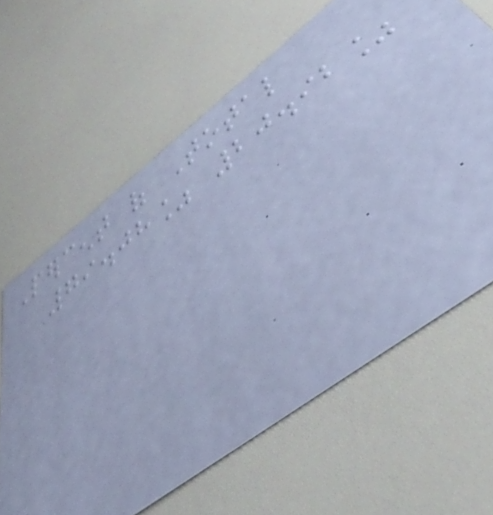Percent of Total
79.08% 20.92%
